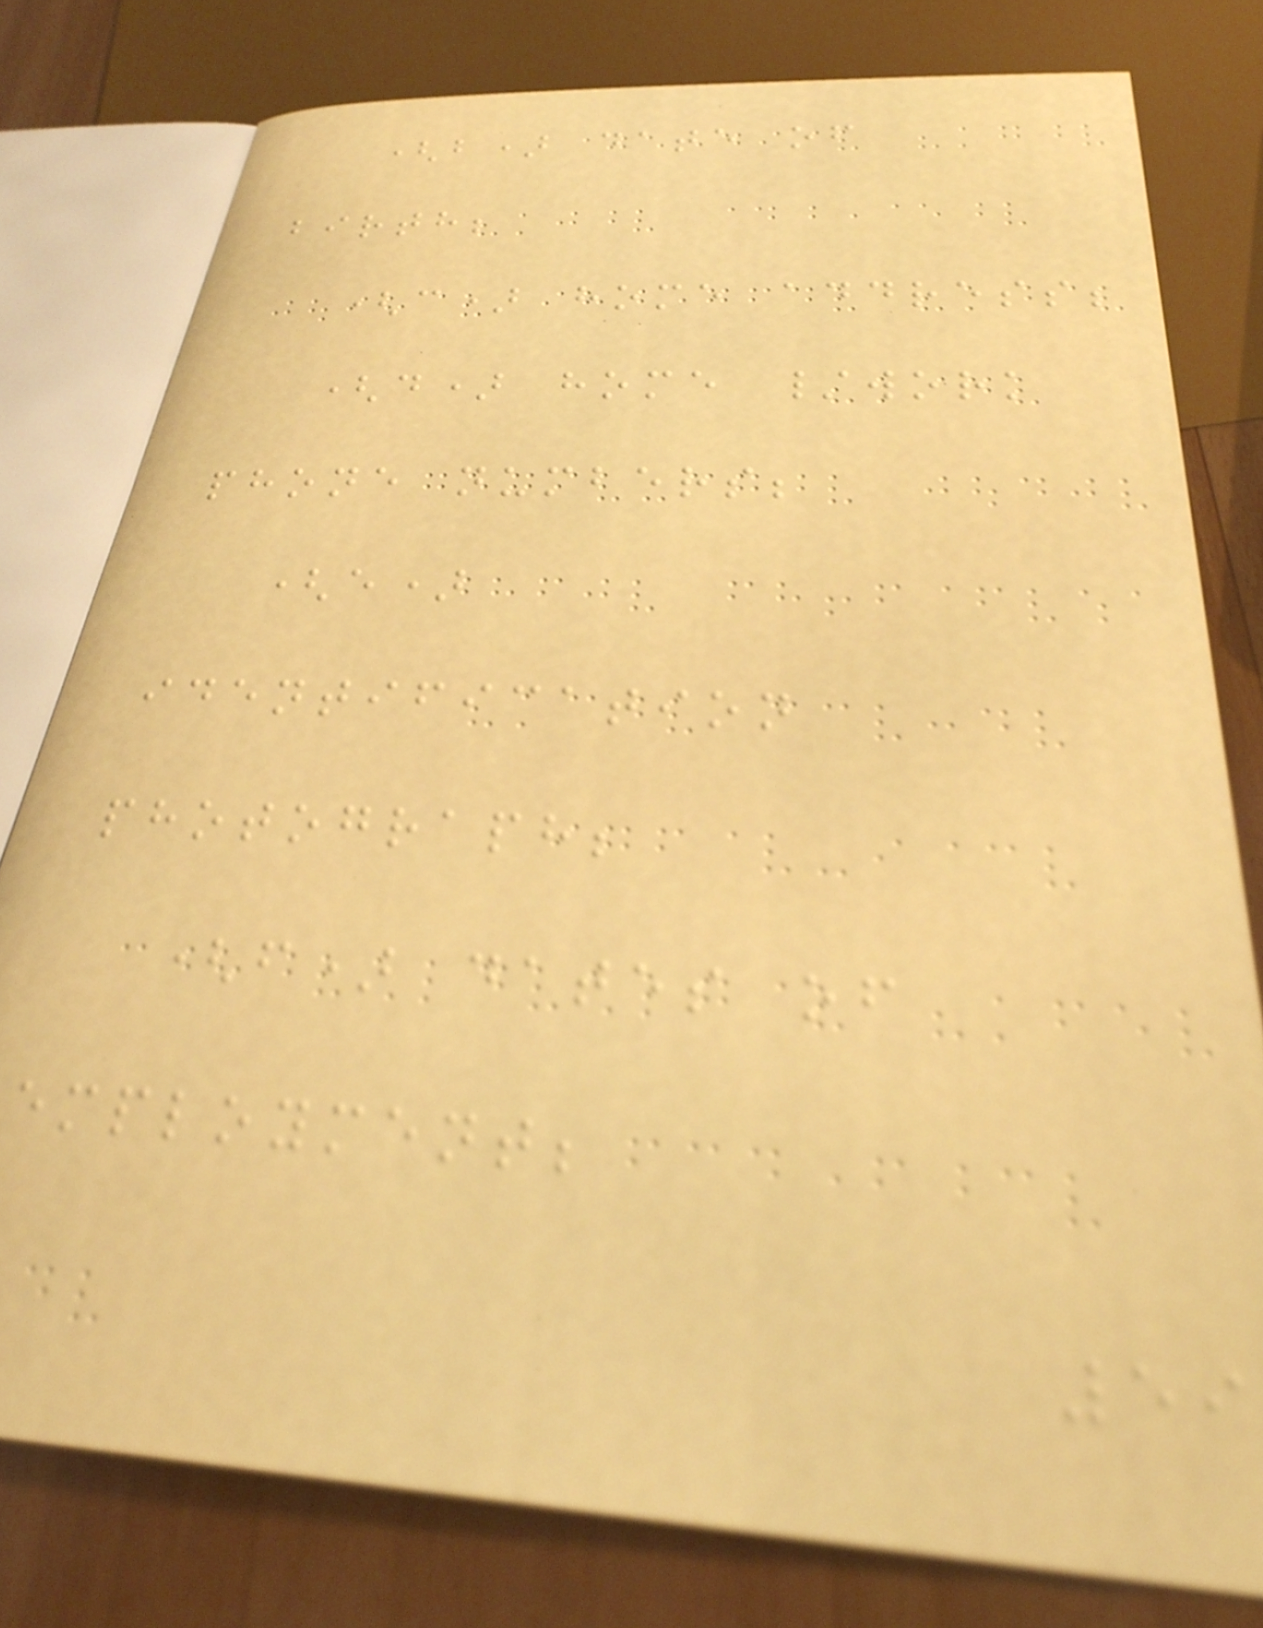(b) date of
birth;
(c) home address;
(d) home /work
phone numbers;
(e)
identification
photograph;
(f) dates of
employment;
59
